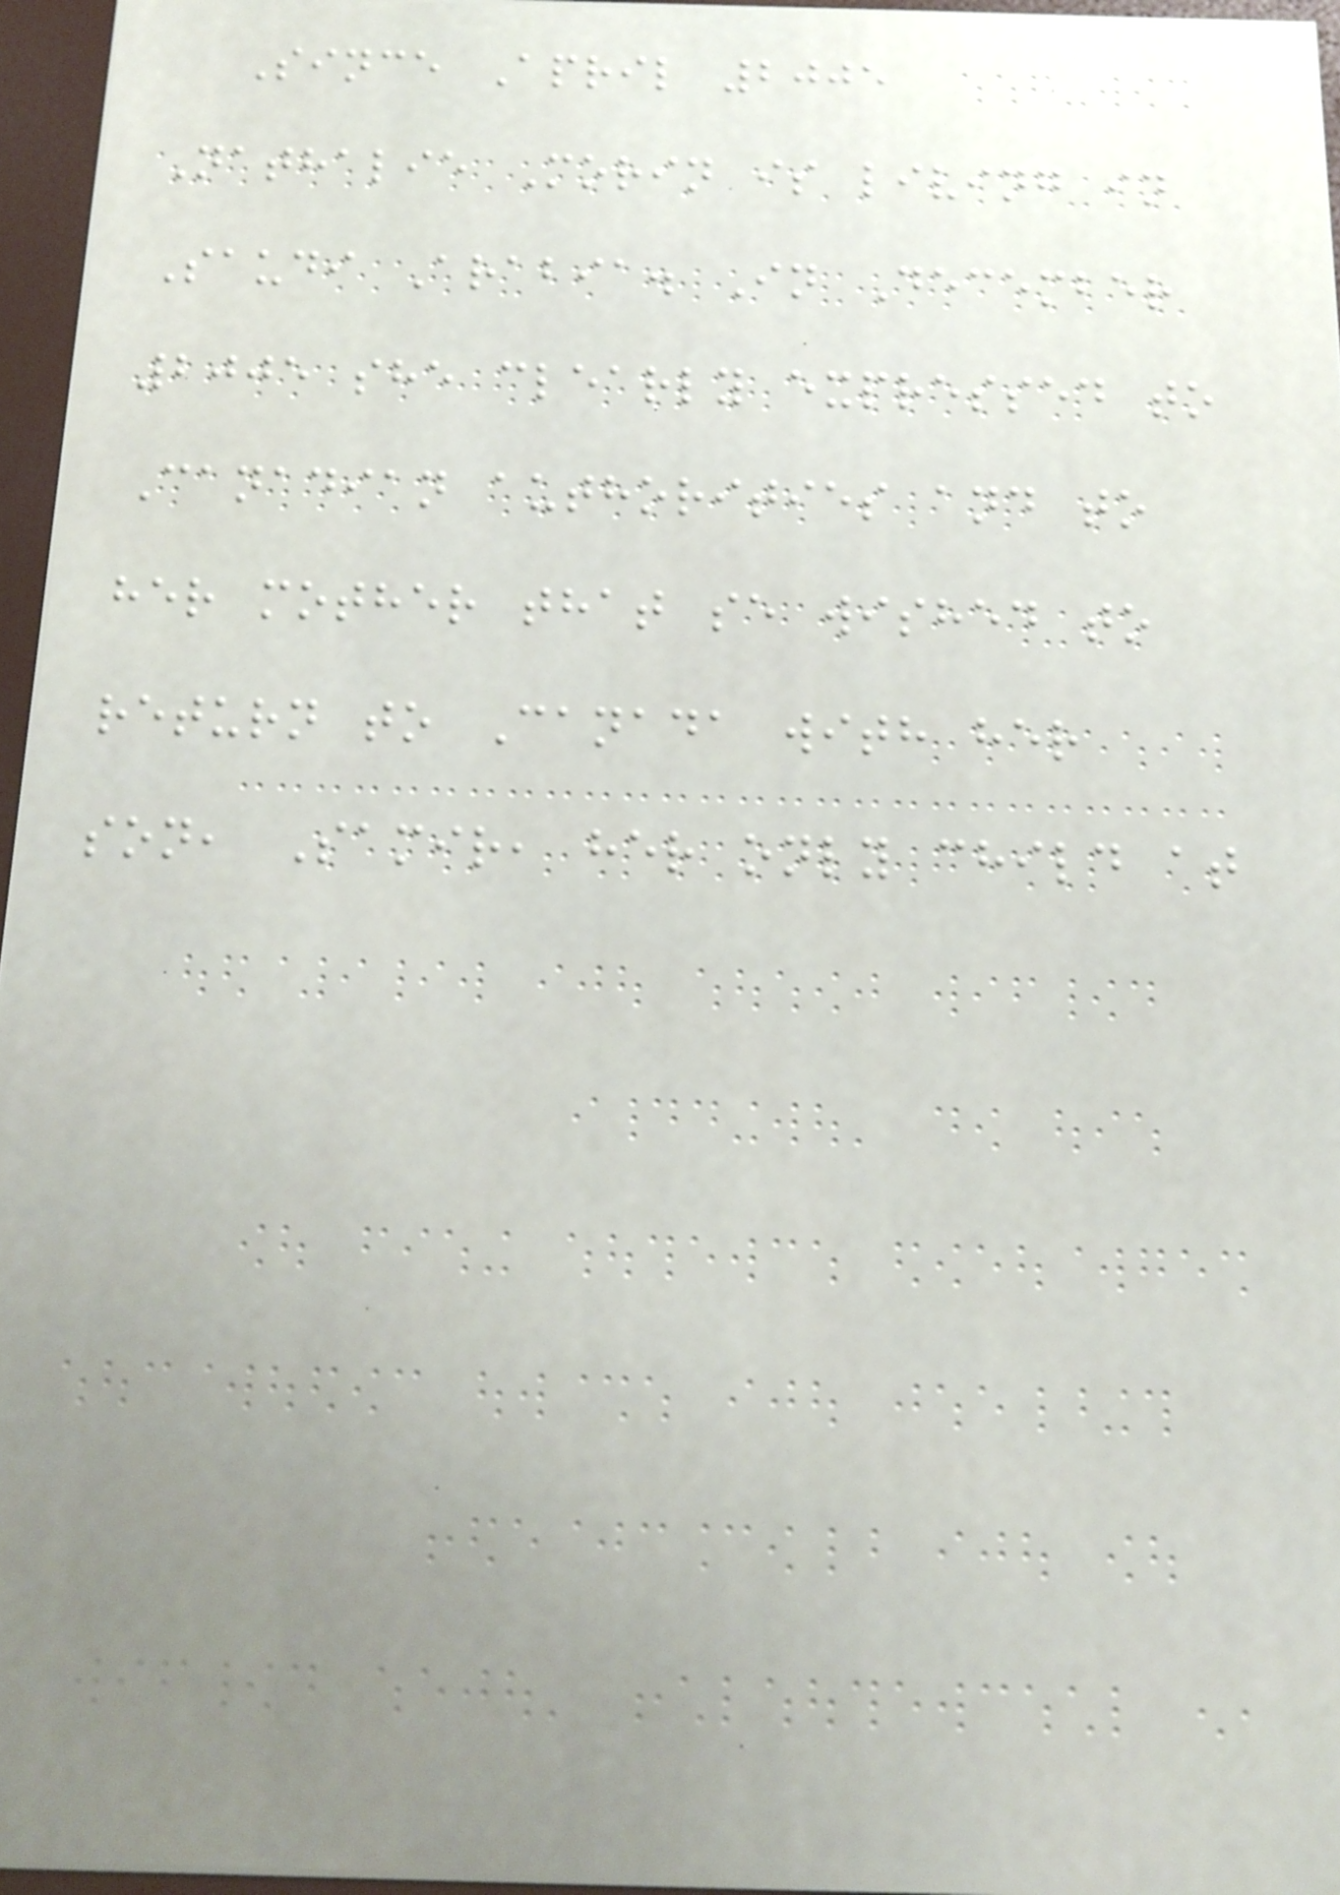Since April 2005
Nathalie Morin is living in
Saudi Arabia. In December
2005 she clearly expressed to
Canadian authorities and to
her mother that se wished to
return to Canada with her
son, Samir, her only child at
